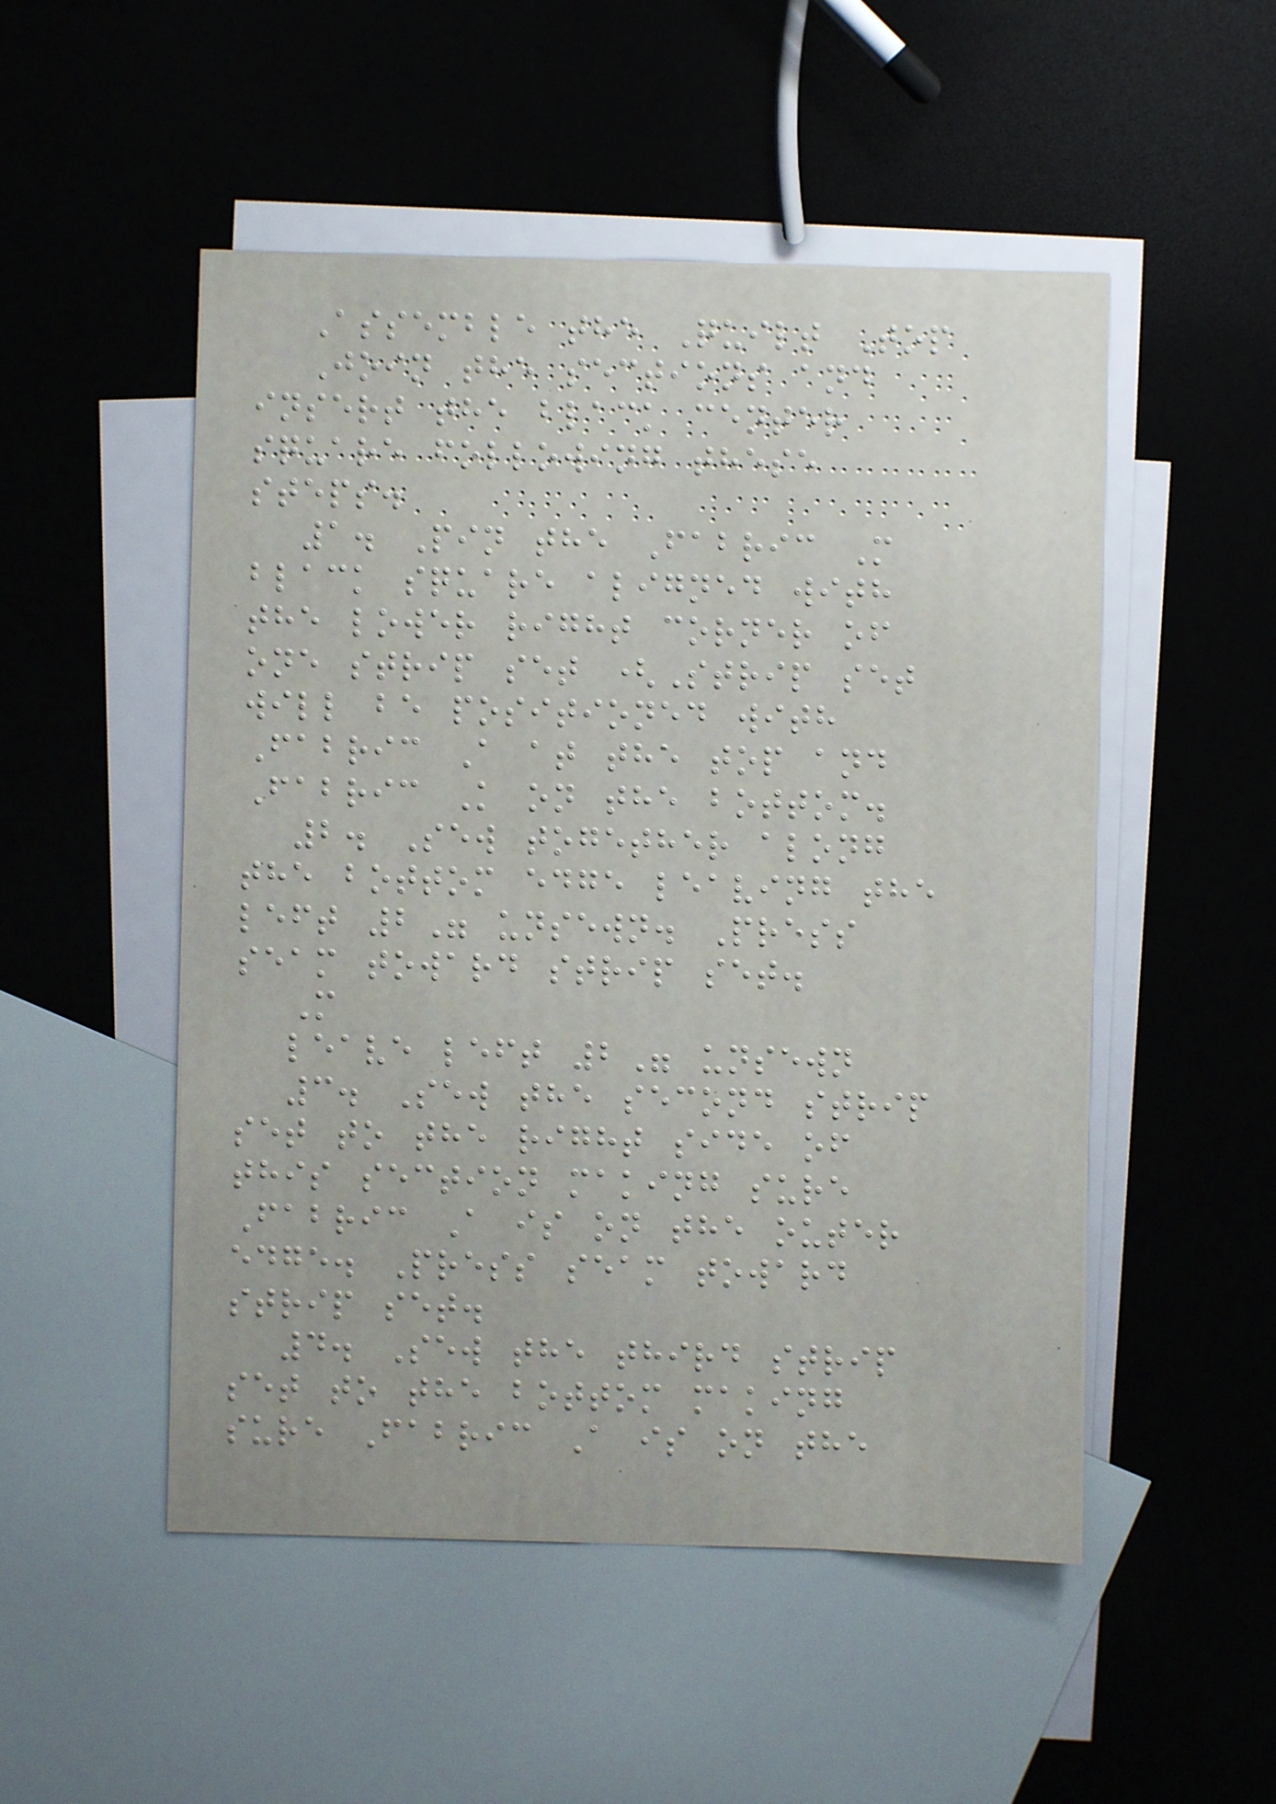Assemble the Quilt Top
Join the sections and
insert the black center
square following these
steps.
1. Pin the Fabric M
black square aligned with
the lower right corner of
one strip set (Strip set
will be positioned with
Fabric A at the top and
Fabric K on the bottom.
2. Sew together along
the bottom edge leaving the
left 2" unsewn. Press
seam toward strip set.
M
leave left 2" unsewn
3. Sew the second strip
set to the right side of
this section making sure
Fabric A is on the outer
edge. Press seam toward
strip set.
4. Sew the third strip
set to the bottom making
sure Fabric A is on the
